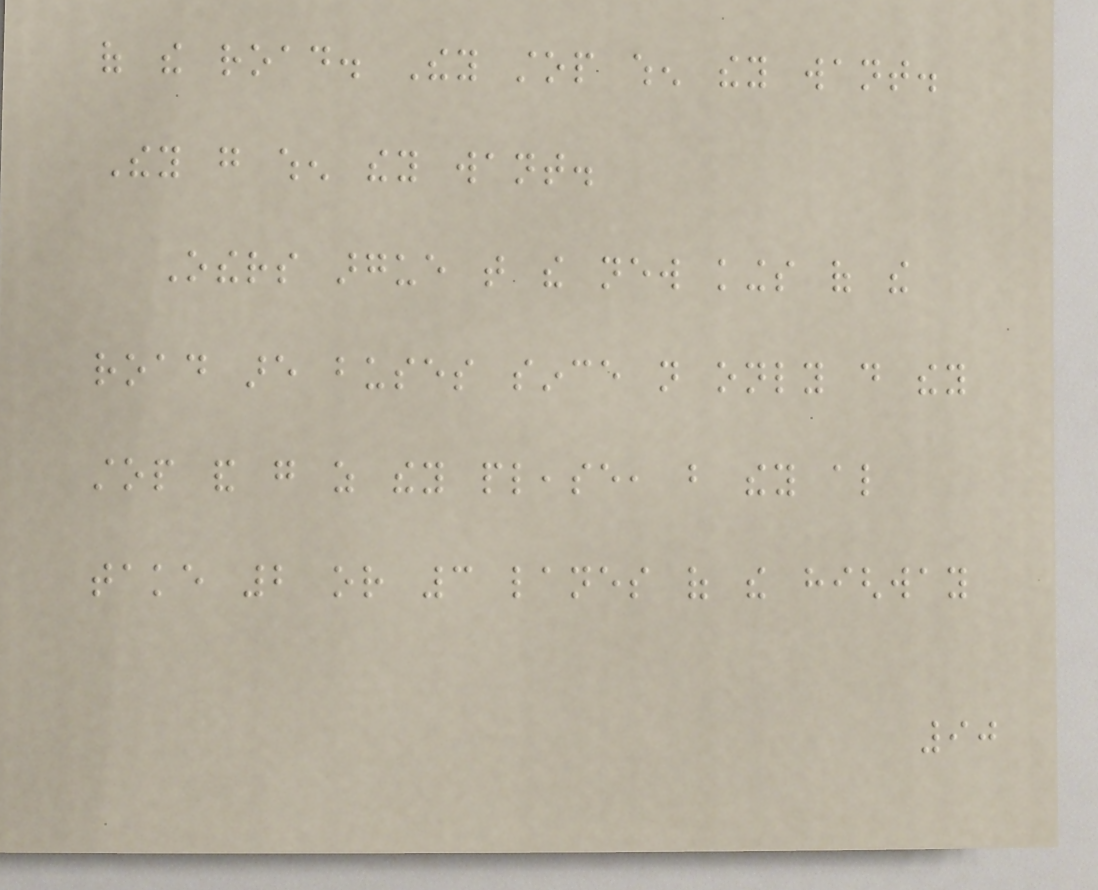of the road. They stop when they want.
They go when they want.
Others argue that the new kings of the
road are buses since not only do they
stop and go as they please, but they also
take 2 or 3 lanes of the highway
90
